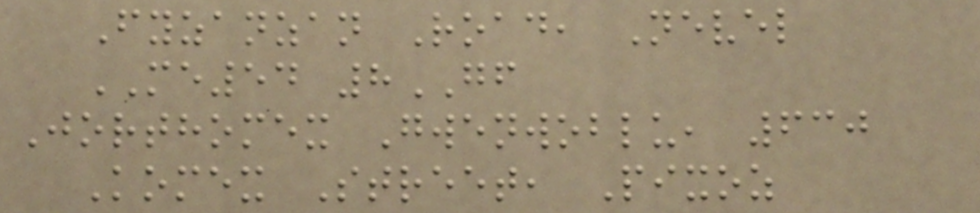Fyzanzan Road, Nevel
ME54 8GF
Jorthomex Gwenwoblu, 630
Komex Street, Pixoz
